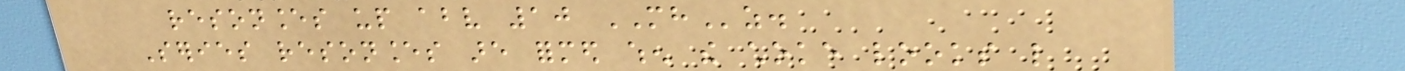resonances up above 10 MHz.
Series resonances are formed when the choke looks like
